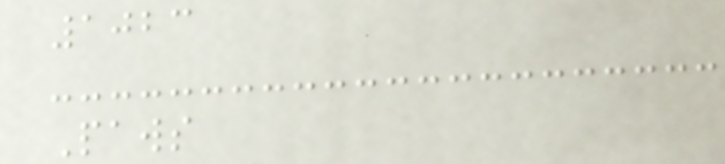1023
Paws
